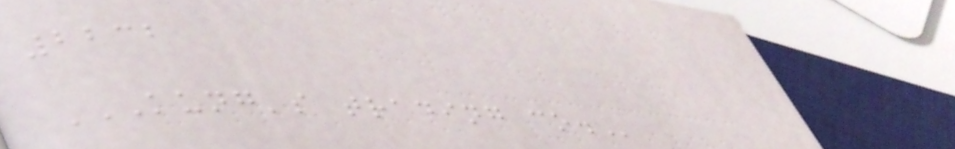2232
KUNG'S TRADING CO.
